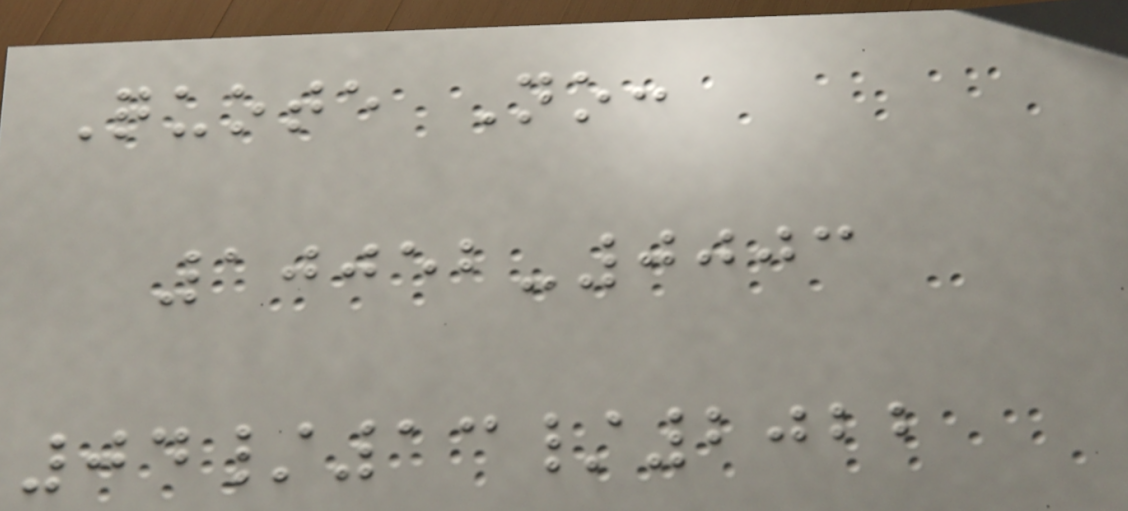Quote No:
10052-0003
04/13/2022
